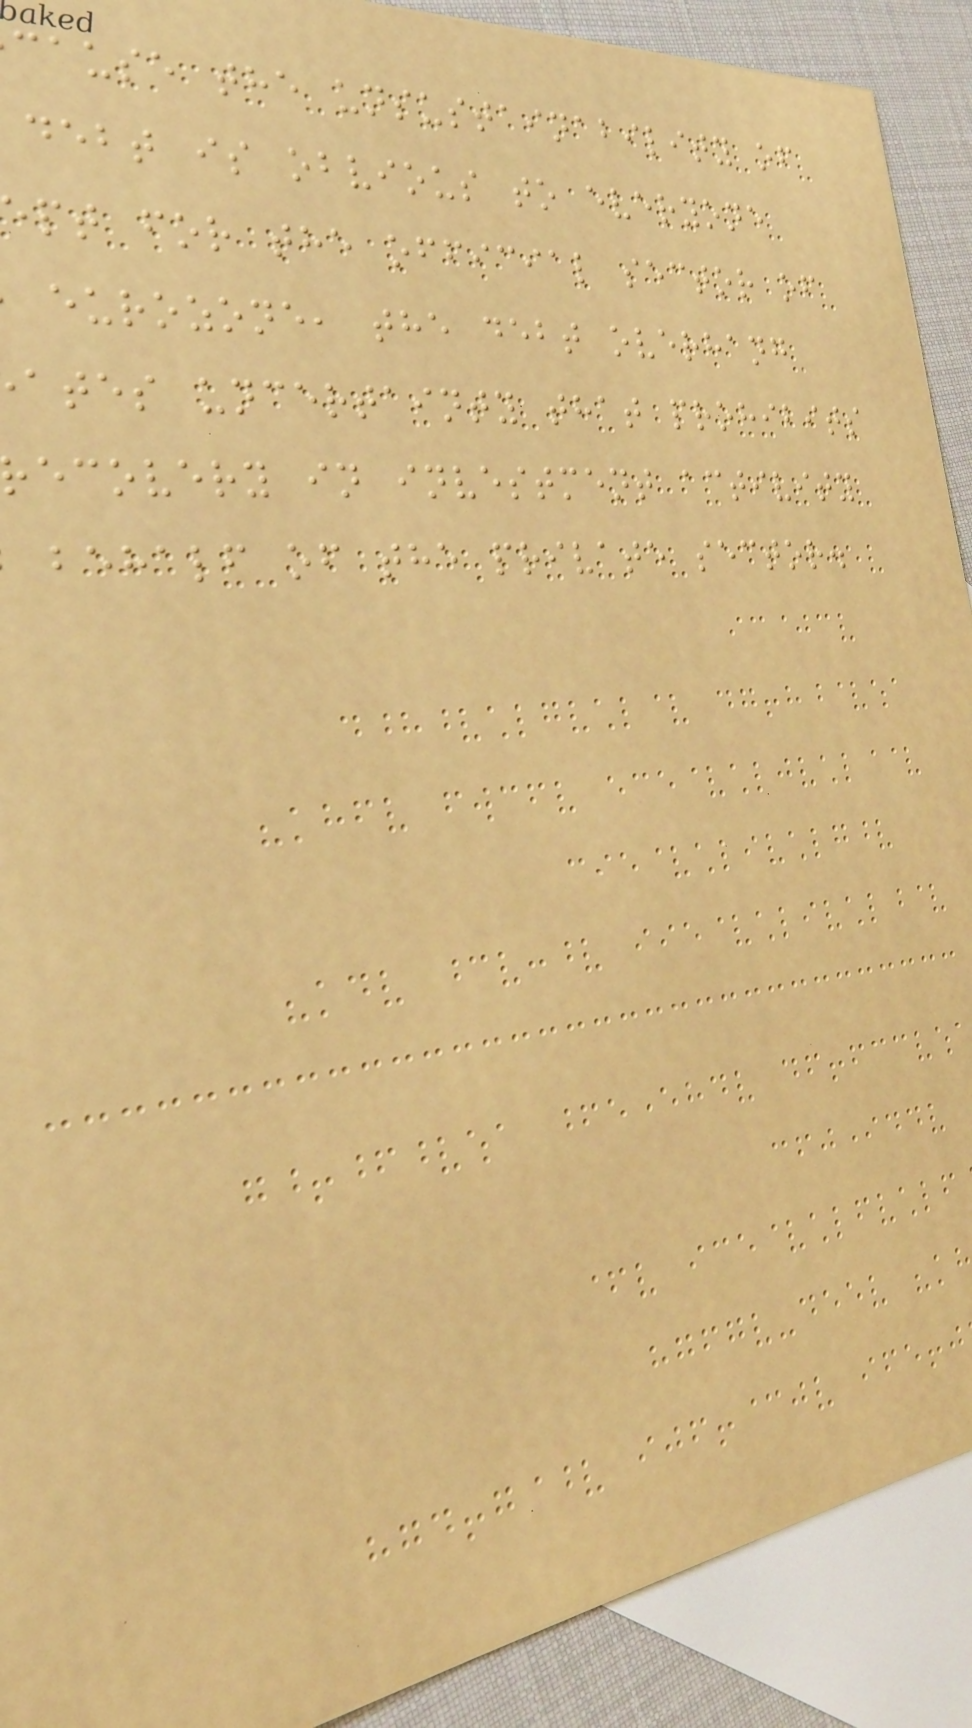cause the unsustainability of
debt is obvious to everyone
pt for the official sector of
eurozone, the debt overhang
ates uncertainty that prohibits
ecovery in investment activity
behalf of the private sector.
